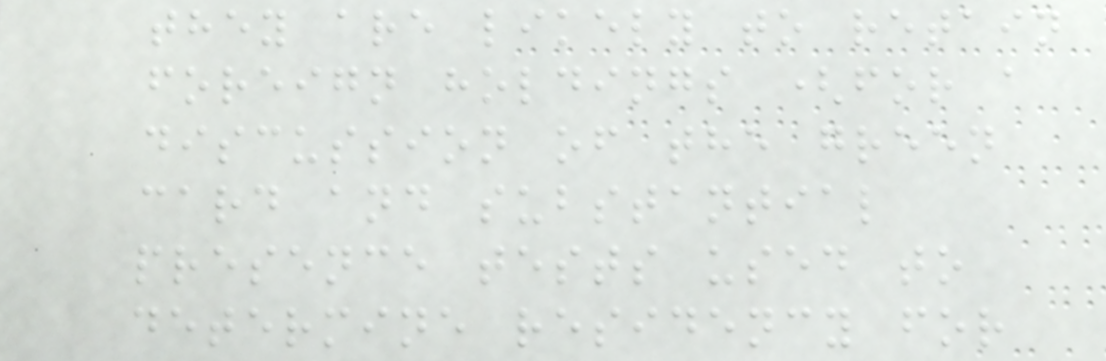they are likely to retain
foreign holdings (for a
discussion of the green
card and substantial
presence tests used to
determine residency for
